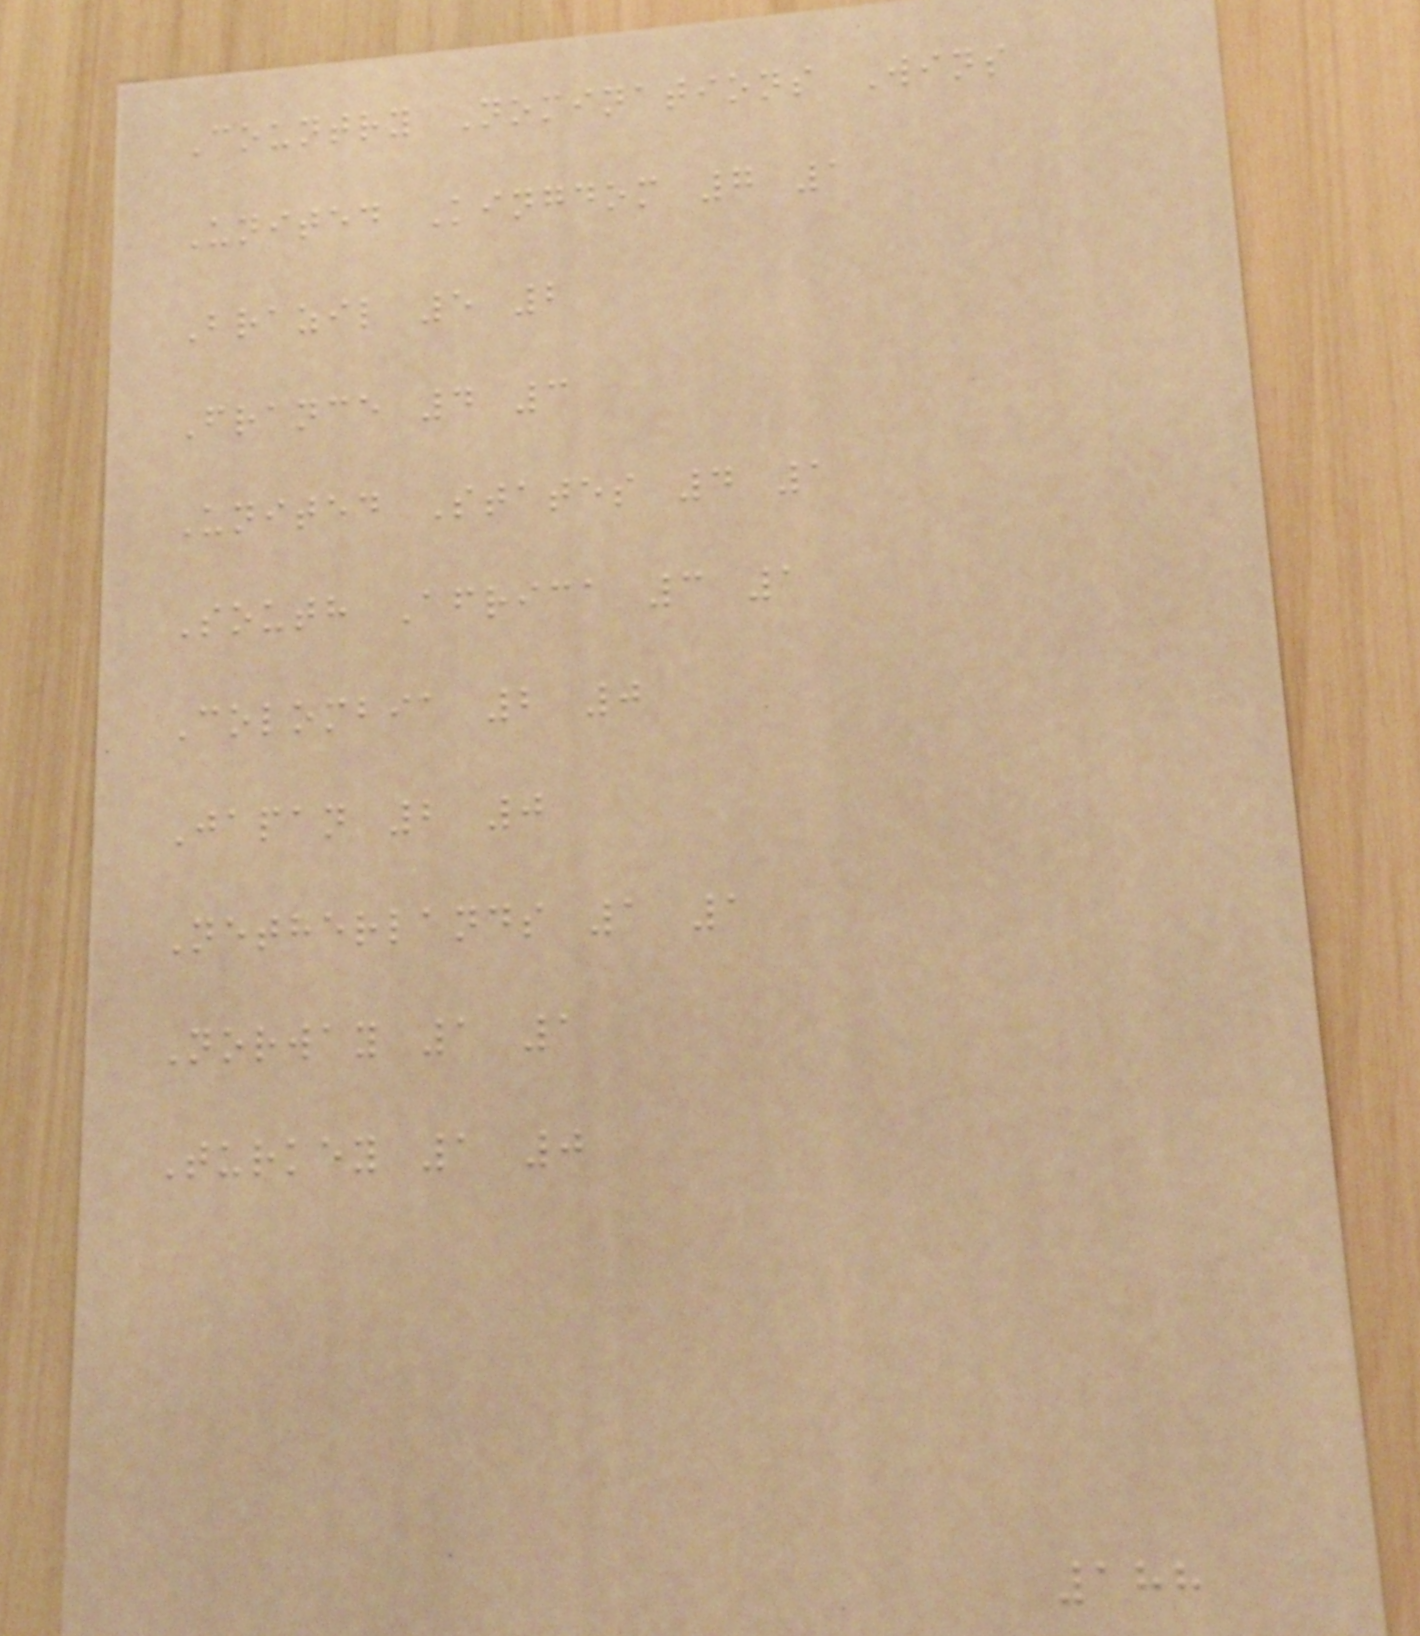Country Nominations Wins
United Kingdom 7 1
Brazil 5 2
France 4 3
United States 4 1
South Africa 3 1
Colombia 2 0
Japan 2 0
Netherlands 1 1
Norway 1 1
Turkey 1 0
188
